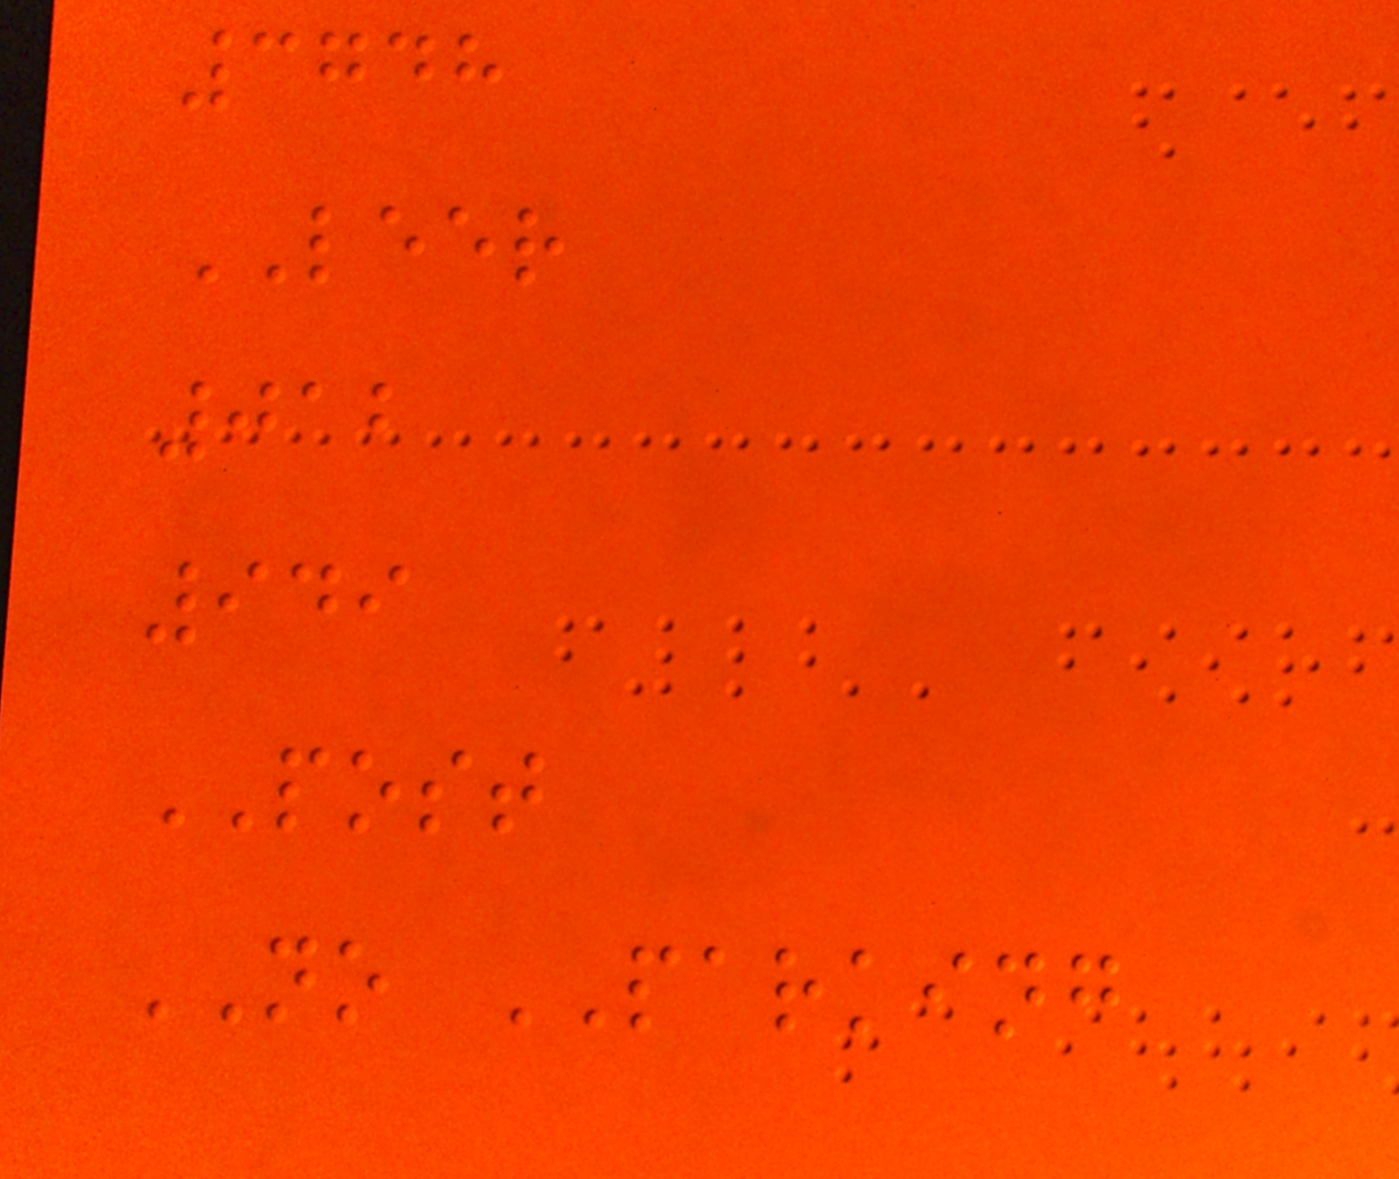3748
LEER
012
949
POST
NO PARKING
